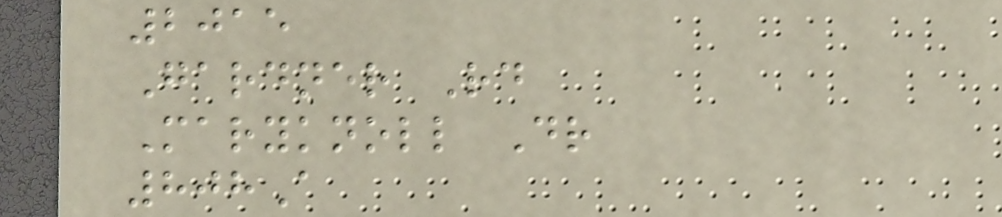2015
Gardner Rd
Maryknoll Dr
808A
